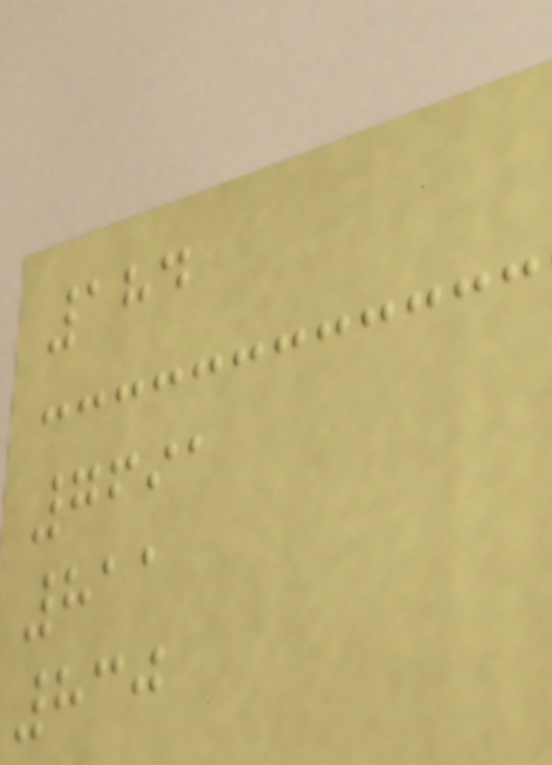184
7691
811
830
